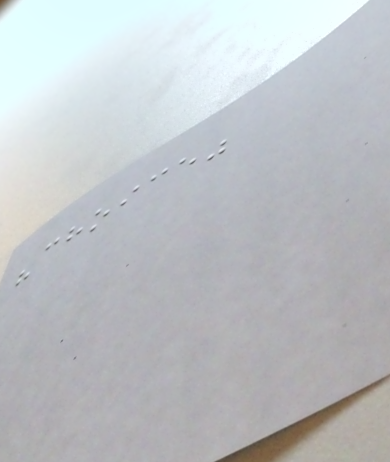"choice"
